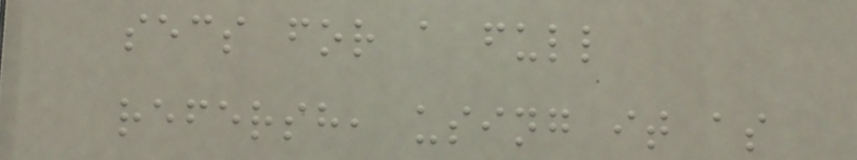secs for a full
refersh, using it as
